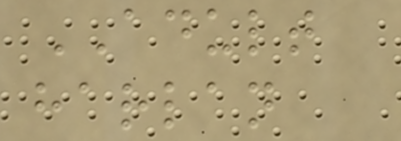ADULT
harlan
